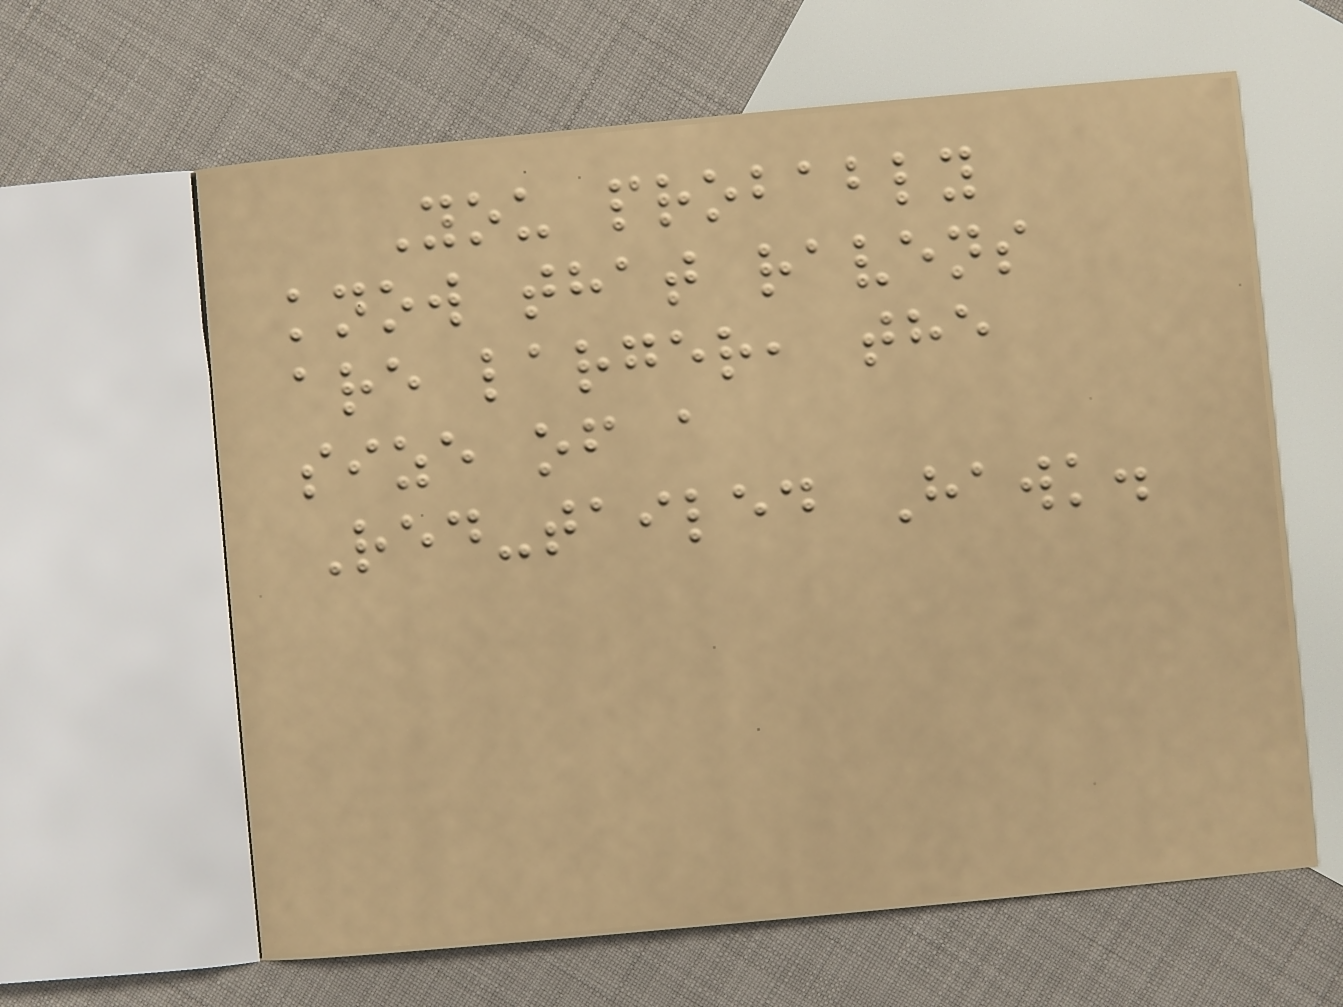You probably
know that ravens
are larger, the
size of a
Red-tailed Hawk.
